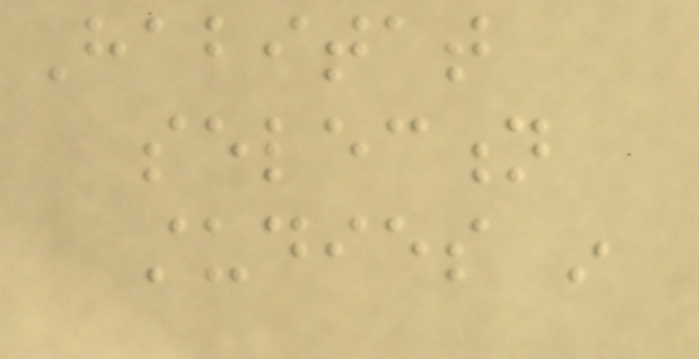Habitat
selection
studies in
